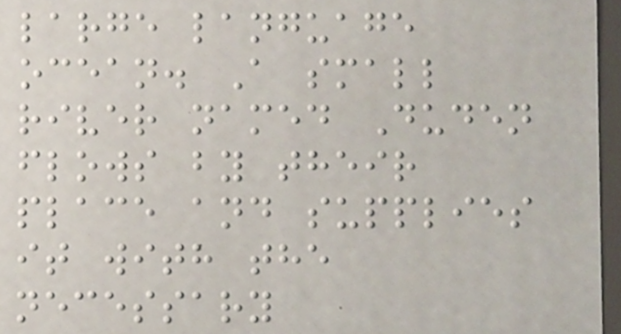large language
ocean. A small
river named Duden
flows by their
place and supplies
it with the
necessary
